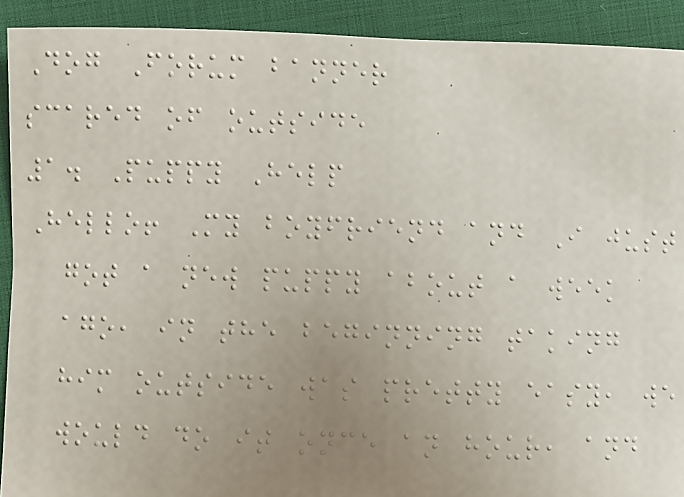Dog Forum banner
scared of outside
1. Puppy Help
Hello! My boyfriend and I just
got a new puppy about a week
ago, in the beginning taking
him outside was pretty easy, we
would do it once an hour, and
